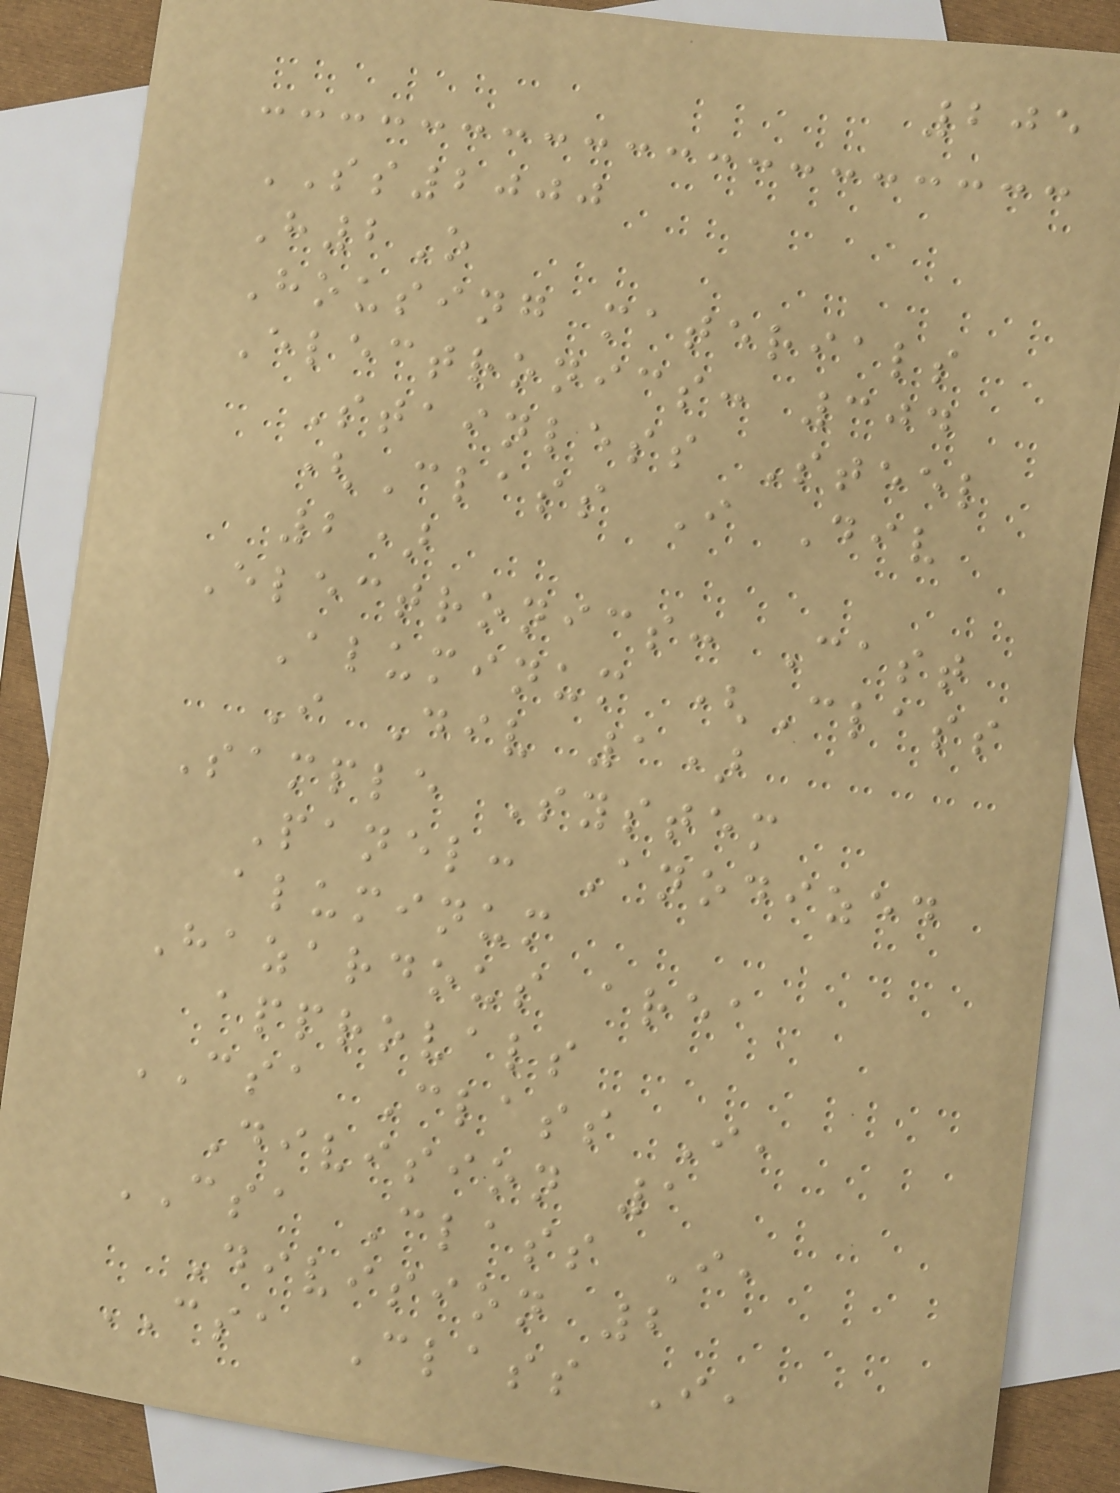205
SS2000
H2O
Housing materials
Electronics: 304
Stainless Steel
(Class I Div
2)
Electronics: Cast
Aluminum (Class
I Div 1)
Sample System
Panel: Anodized
aluminum
Hazardous area
approvals
CSA Class I,
Division 1
CSA Class I,
Division 2
CSA Class I,
